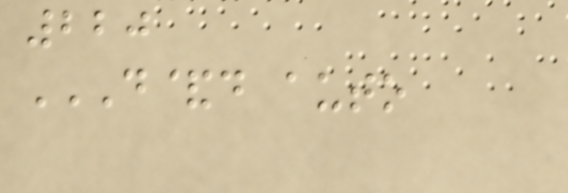220
D&D AUTO
